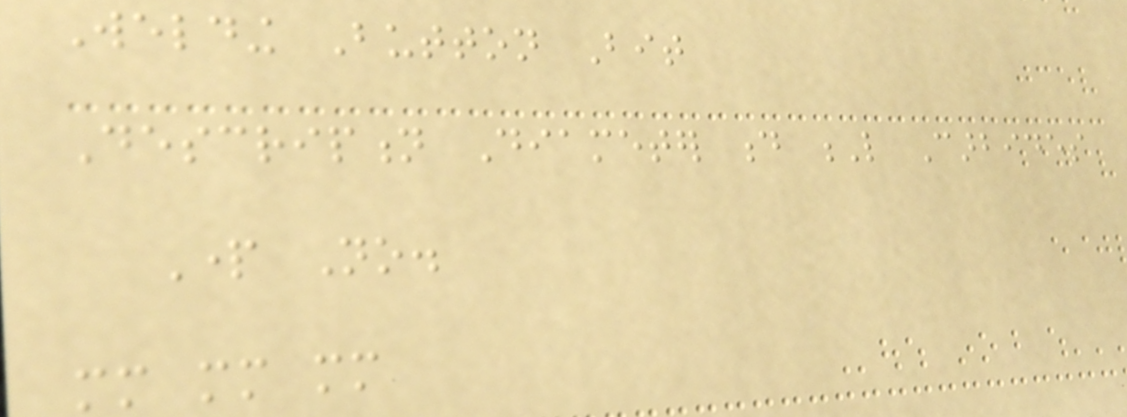Welding Button Bit
Description Diameter d L Carbides
Part No.
mm mm mm
